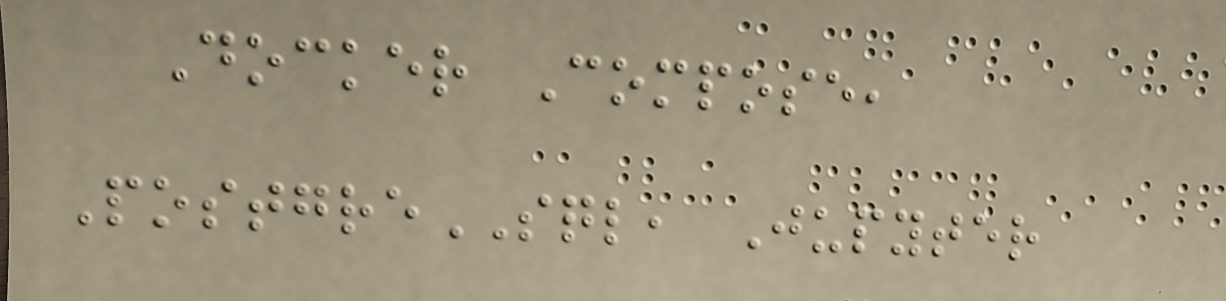Docker Compose,
PostgreSQL, Jupyter
